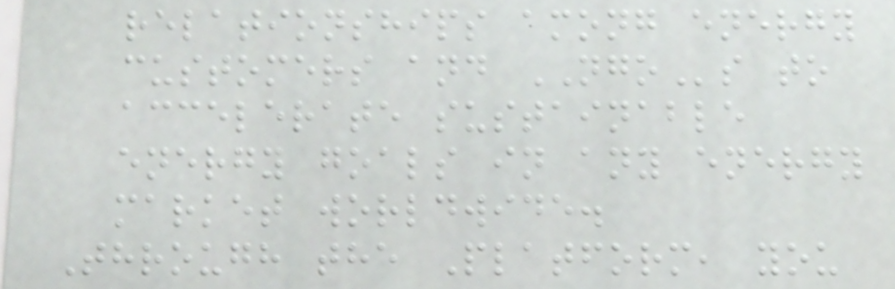relationships among energy
customers and NGOs to
accelerate sustainable
energy goals in any energy
market worldwide.
Through the Platform, you
